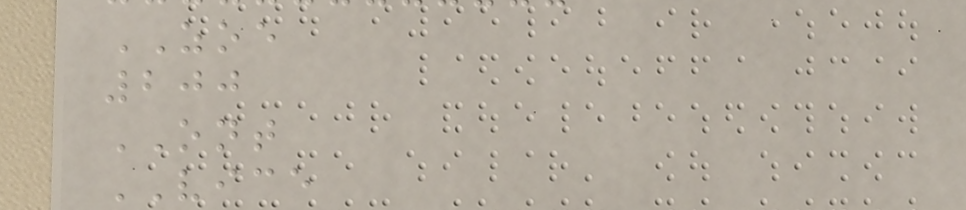ZOE
200
ONT
VICE
